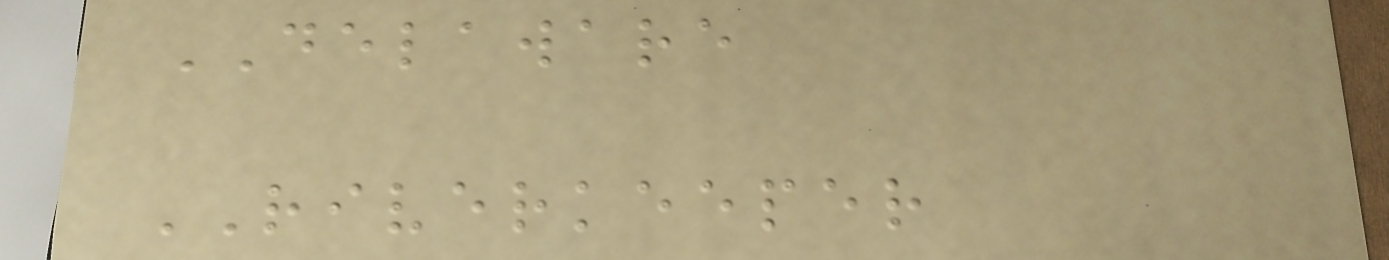DELAWARE
RIVERKEEPER
